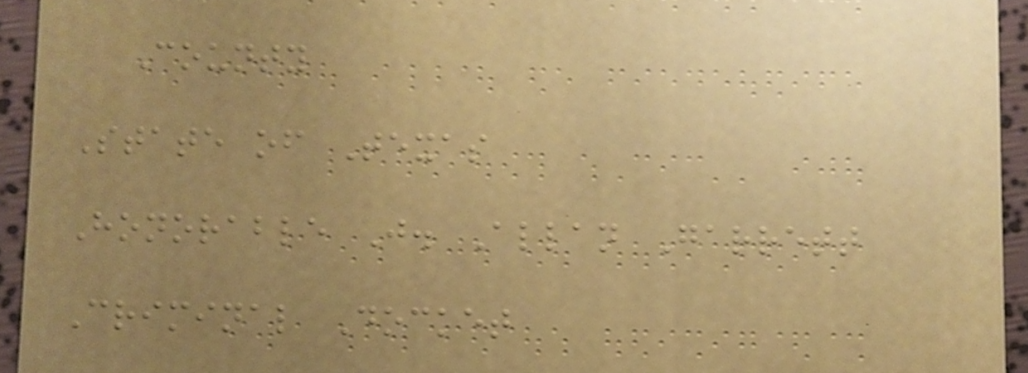County
State of Texas
Honorable J. Allan Garrett
Criminal Docket
